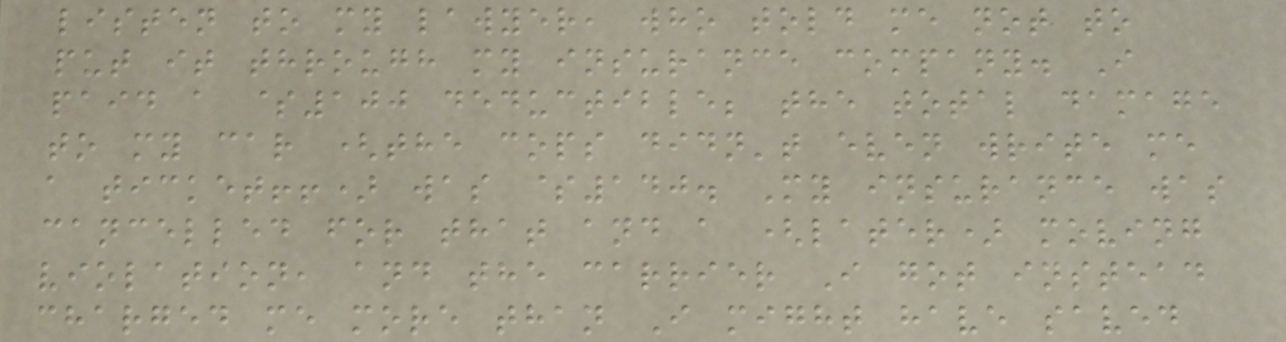listen to my lawyer, who told me not to
put it through my insurance company. I
paid a $100 deductible; the total damage
to my car (the cops didn't even write me
a ticket!!) was $140. My insurance was
cancelled for that and a (later) moving
violation, and the carrier I got instead
charged me more than I might have saved
